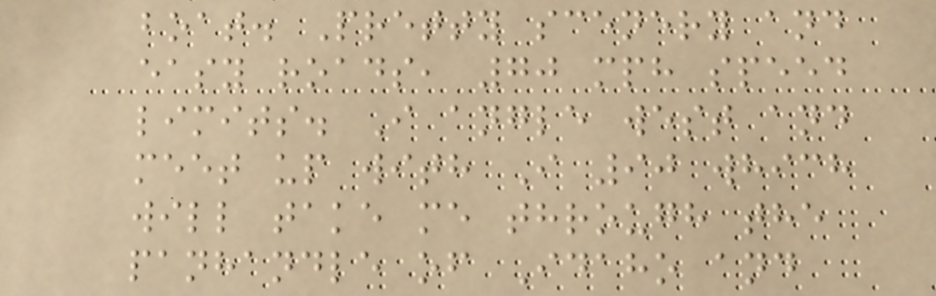boat. Pretty scenery and
easy roads, 70 mph speed
limits. I angle west and
meet up with I 90 which
will take me through the
panhandle of Idaho and
